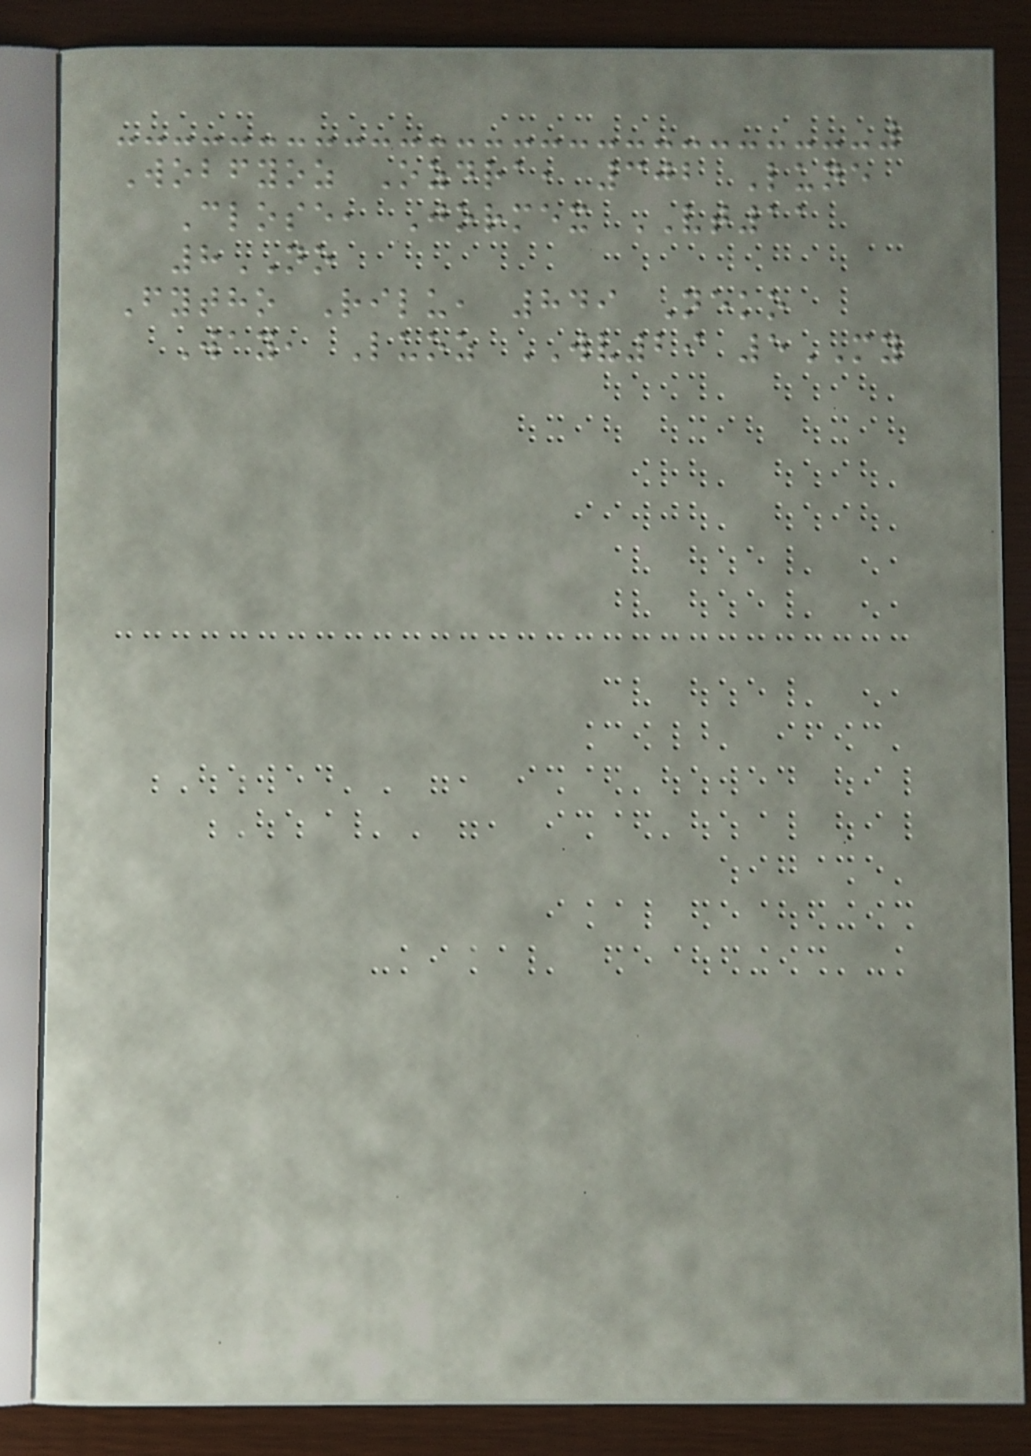Wobfyoz Ozdra, 302 Lune
Close, Jormex VT11
8NO
Fytho Rilu, 849 Neko
Way, Luoz WV29 5MY
